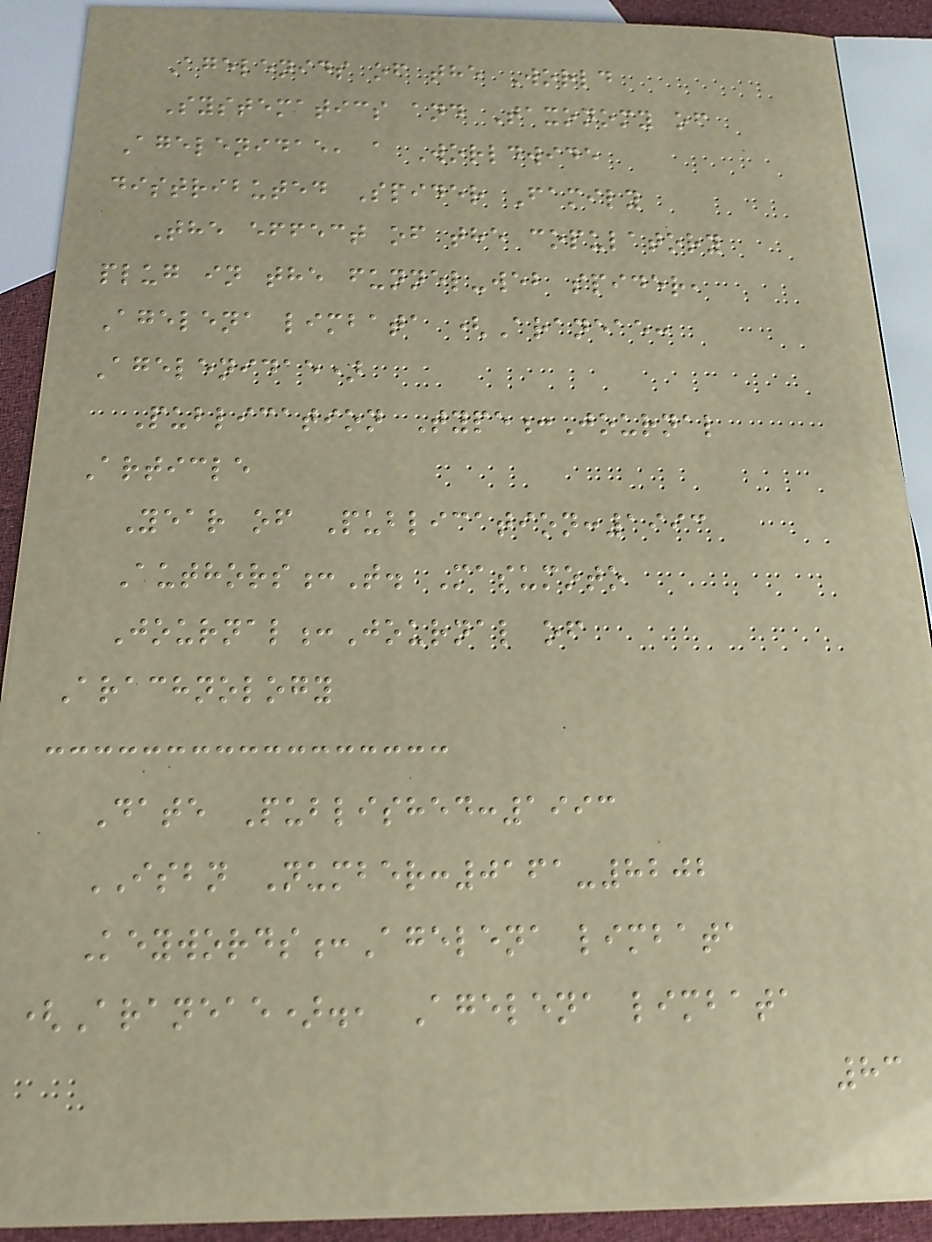Agelenids of the World
Systematics and Taxonomy of
Agelenidae, a Worldwide
distributed Spider Family
The effect of the copulatory
plug in the funnel-web spider,
Agelena limbata (Araneae:
Agelenidae)
Publication Type:Journal
Article
Year of Publication:1993
Authors:T. Masumoto
Journal:Journal of
Arachnology
Date Published:1993
ISBN Number:0161-8202
Keywords:Agelena limbata
(Araneae)., Agelena limbata
83
